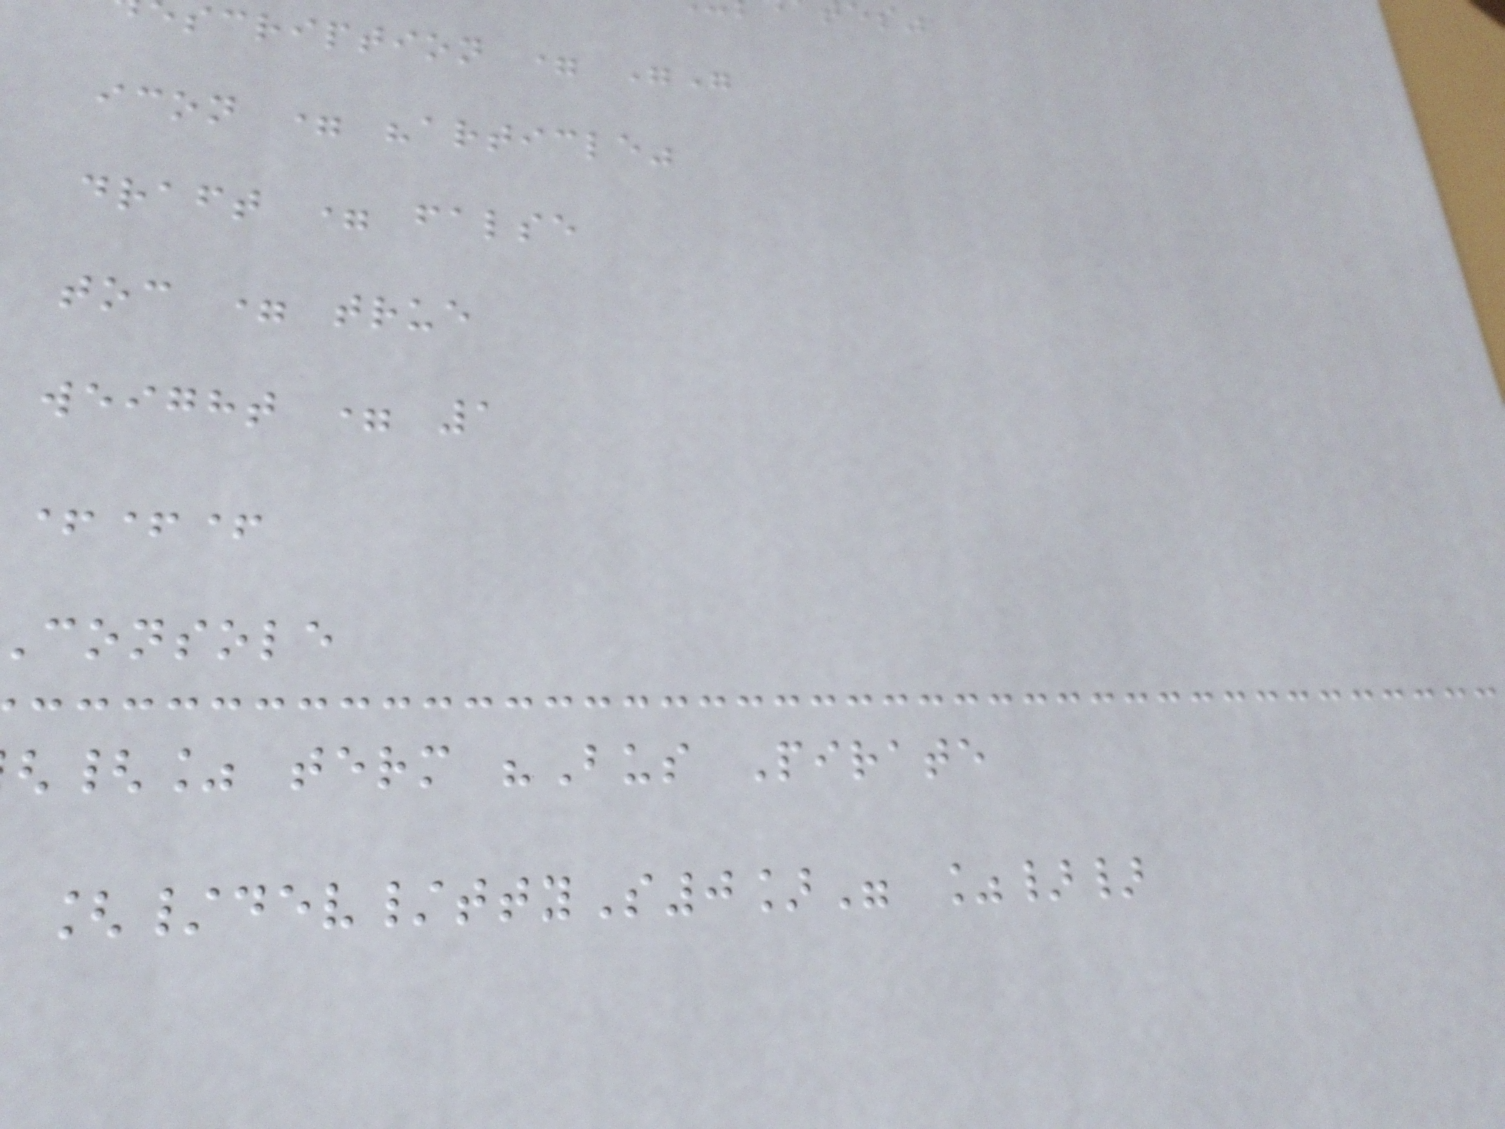scription = ""
icon = "article"
draft = false
toc = true
weight = 1
+++
console
{% term "Bus Pirate
[/dev/ttyS0]" %}}
